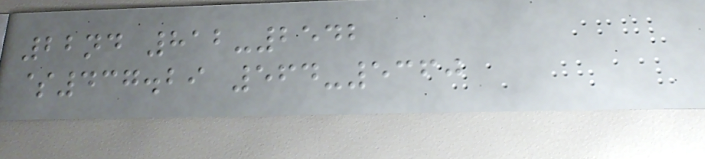22nd 812-2542
$437.29 564-5360
